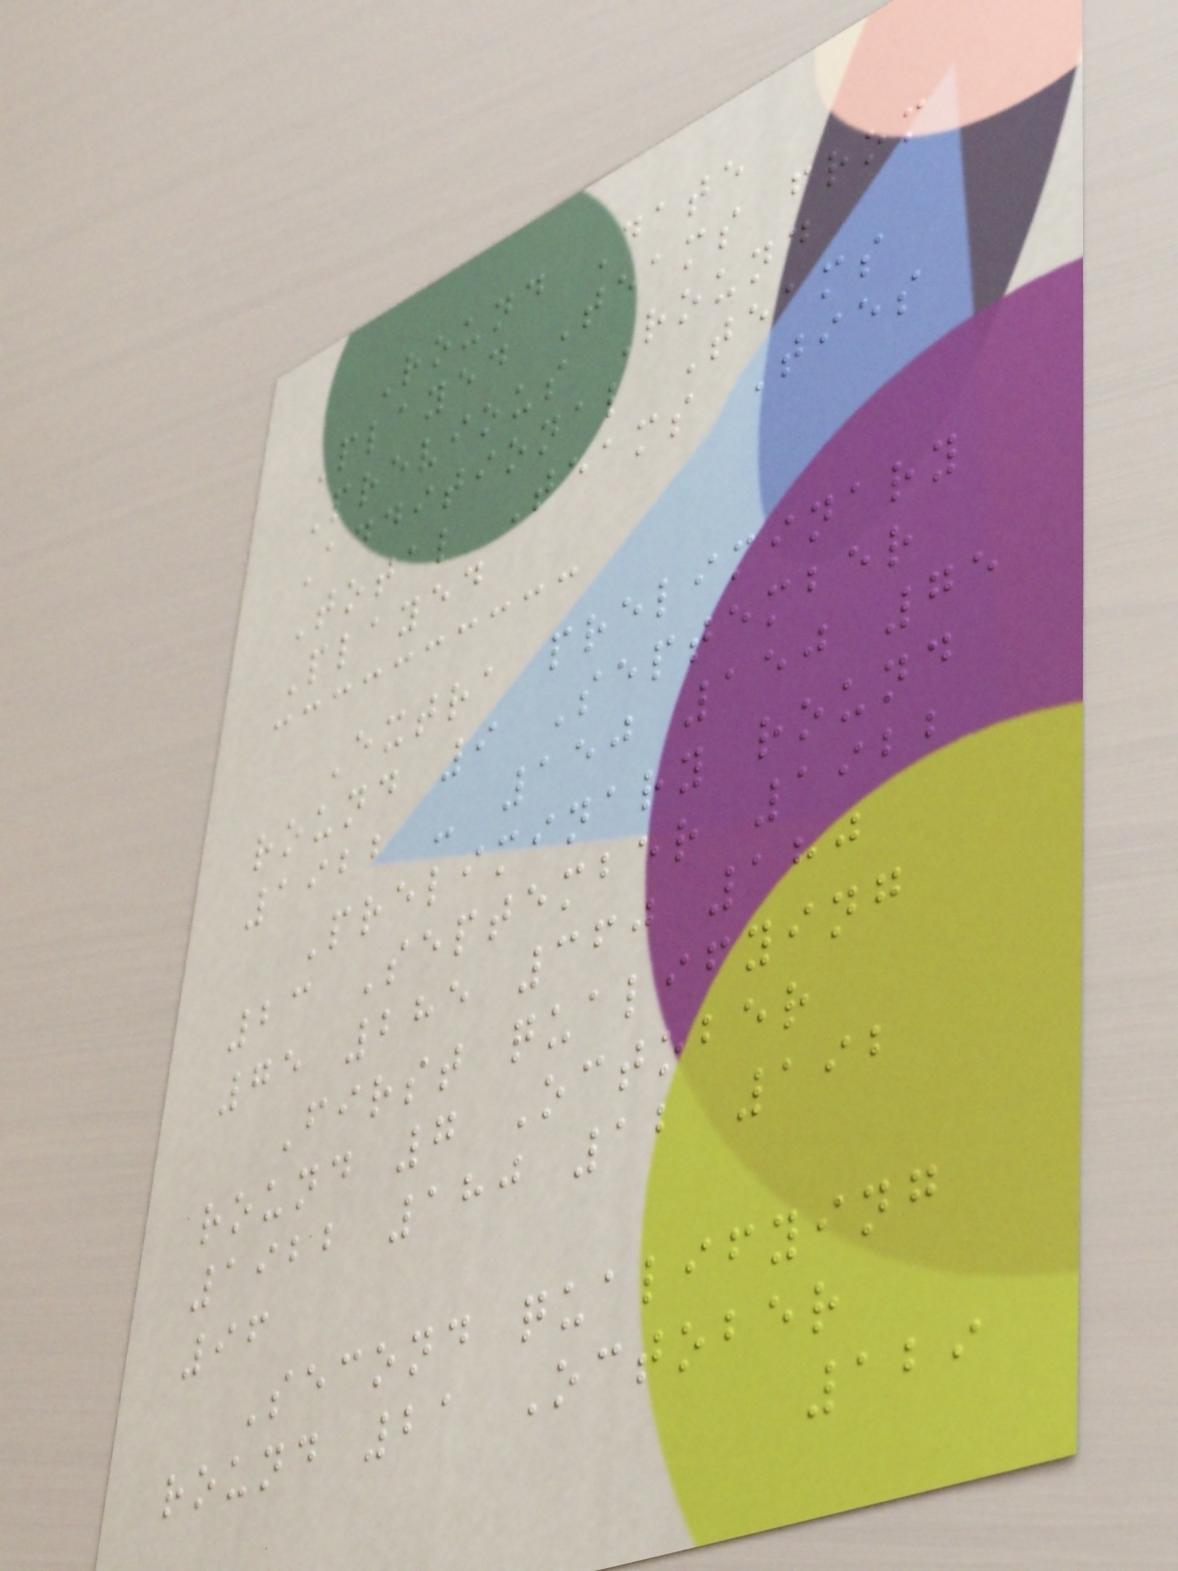Round Date
Played Teams from
Previous Round
Additional Teams
Total Teams Ties
Played
Extra preliminary
round 9 September
1922 - 150 150 75
Preliminary round
23 September 1922
75 285 360 180
First qualifying
round 7 October
1922 180 12 192
96
Second qualifying
round 21 October
129
